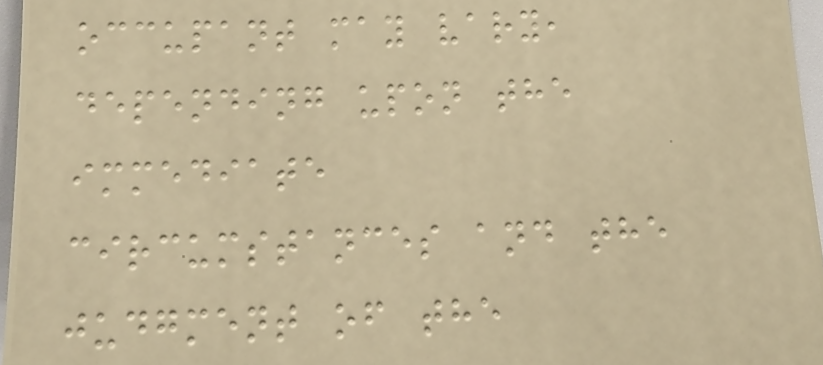occupant may vary,
depending upon the
immediate
circumstances and the
judgment of the
